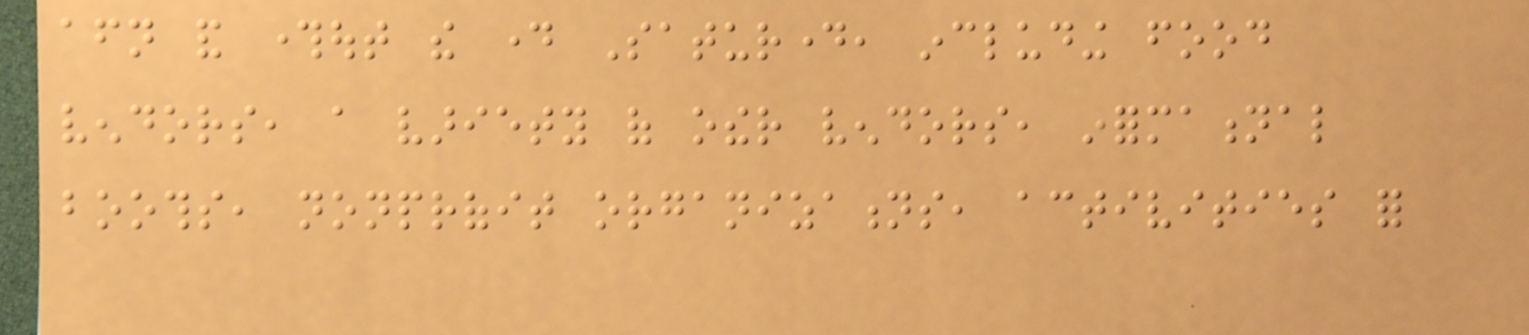afternoon and throughout the day Saturday, including food
vendors, a variety of other vendors, informational
booths, nonprofit organizations, activities for
